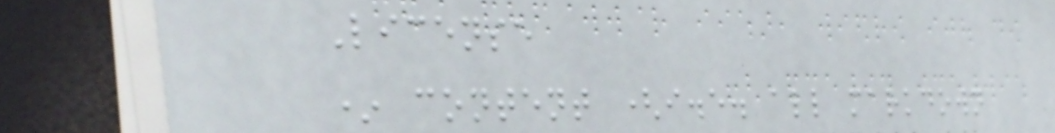License
* content (i.e. all markdown
